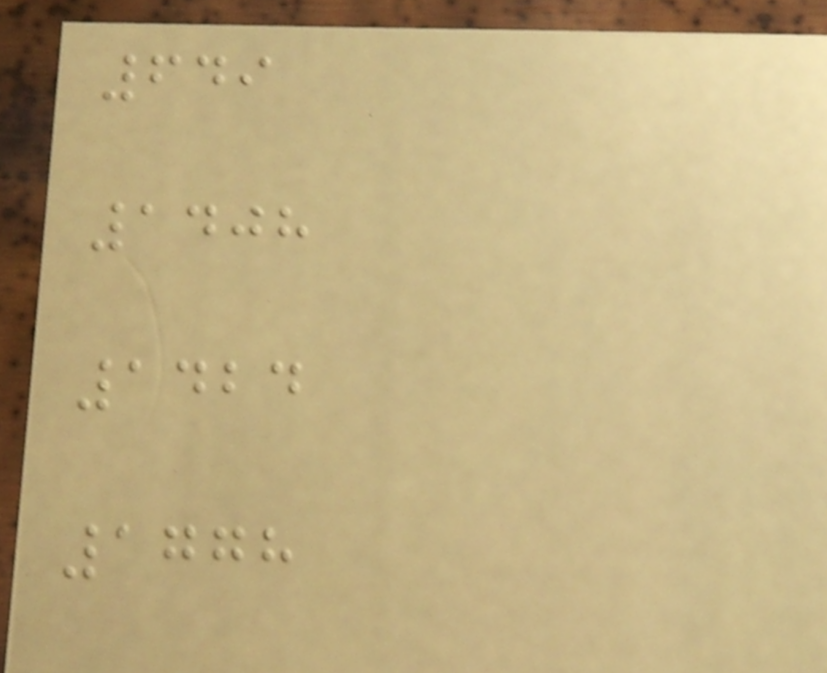649
1408
1424
1778
